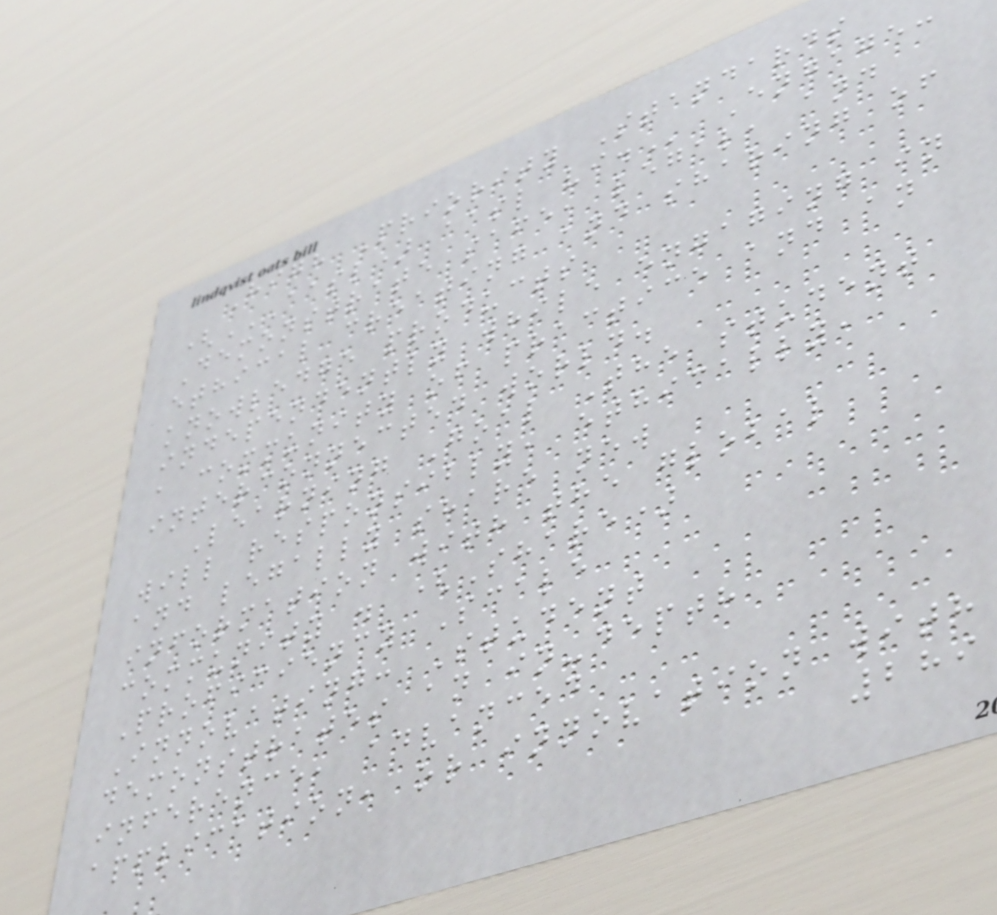High Priority Standards
(AASL) AASL VI. Engage:
Demonstrate safe, legal, and
ethical creating and sharing of
knowledge products
independently while engaging in
a community of practice and an
interconnected world.
Learning Goal The student
will responsibly, ethically,
and legally share new
information with the global
community . (Share)
Proficiency Scale
Innovating: Student
demonstrates an in-depth
inference, advanced
application, or innovation with
289
